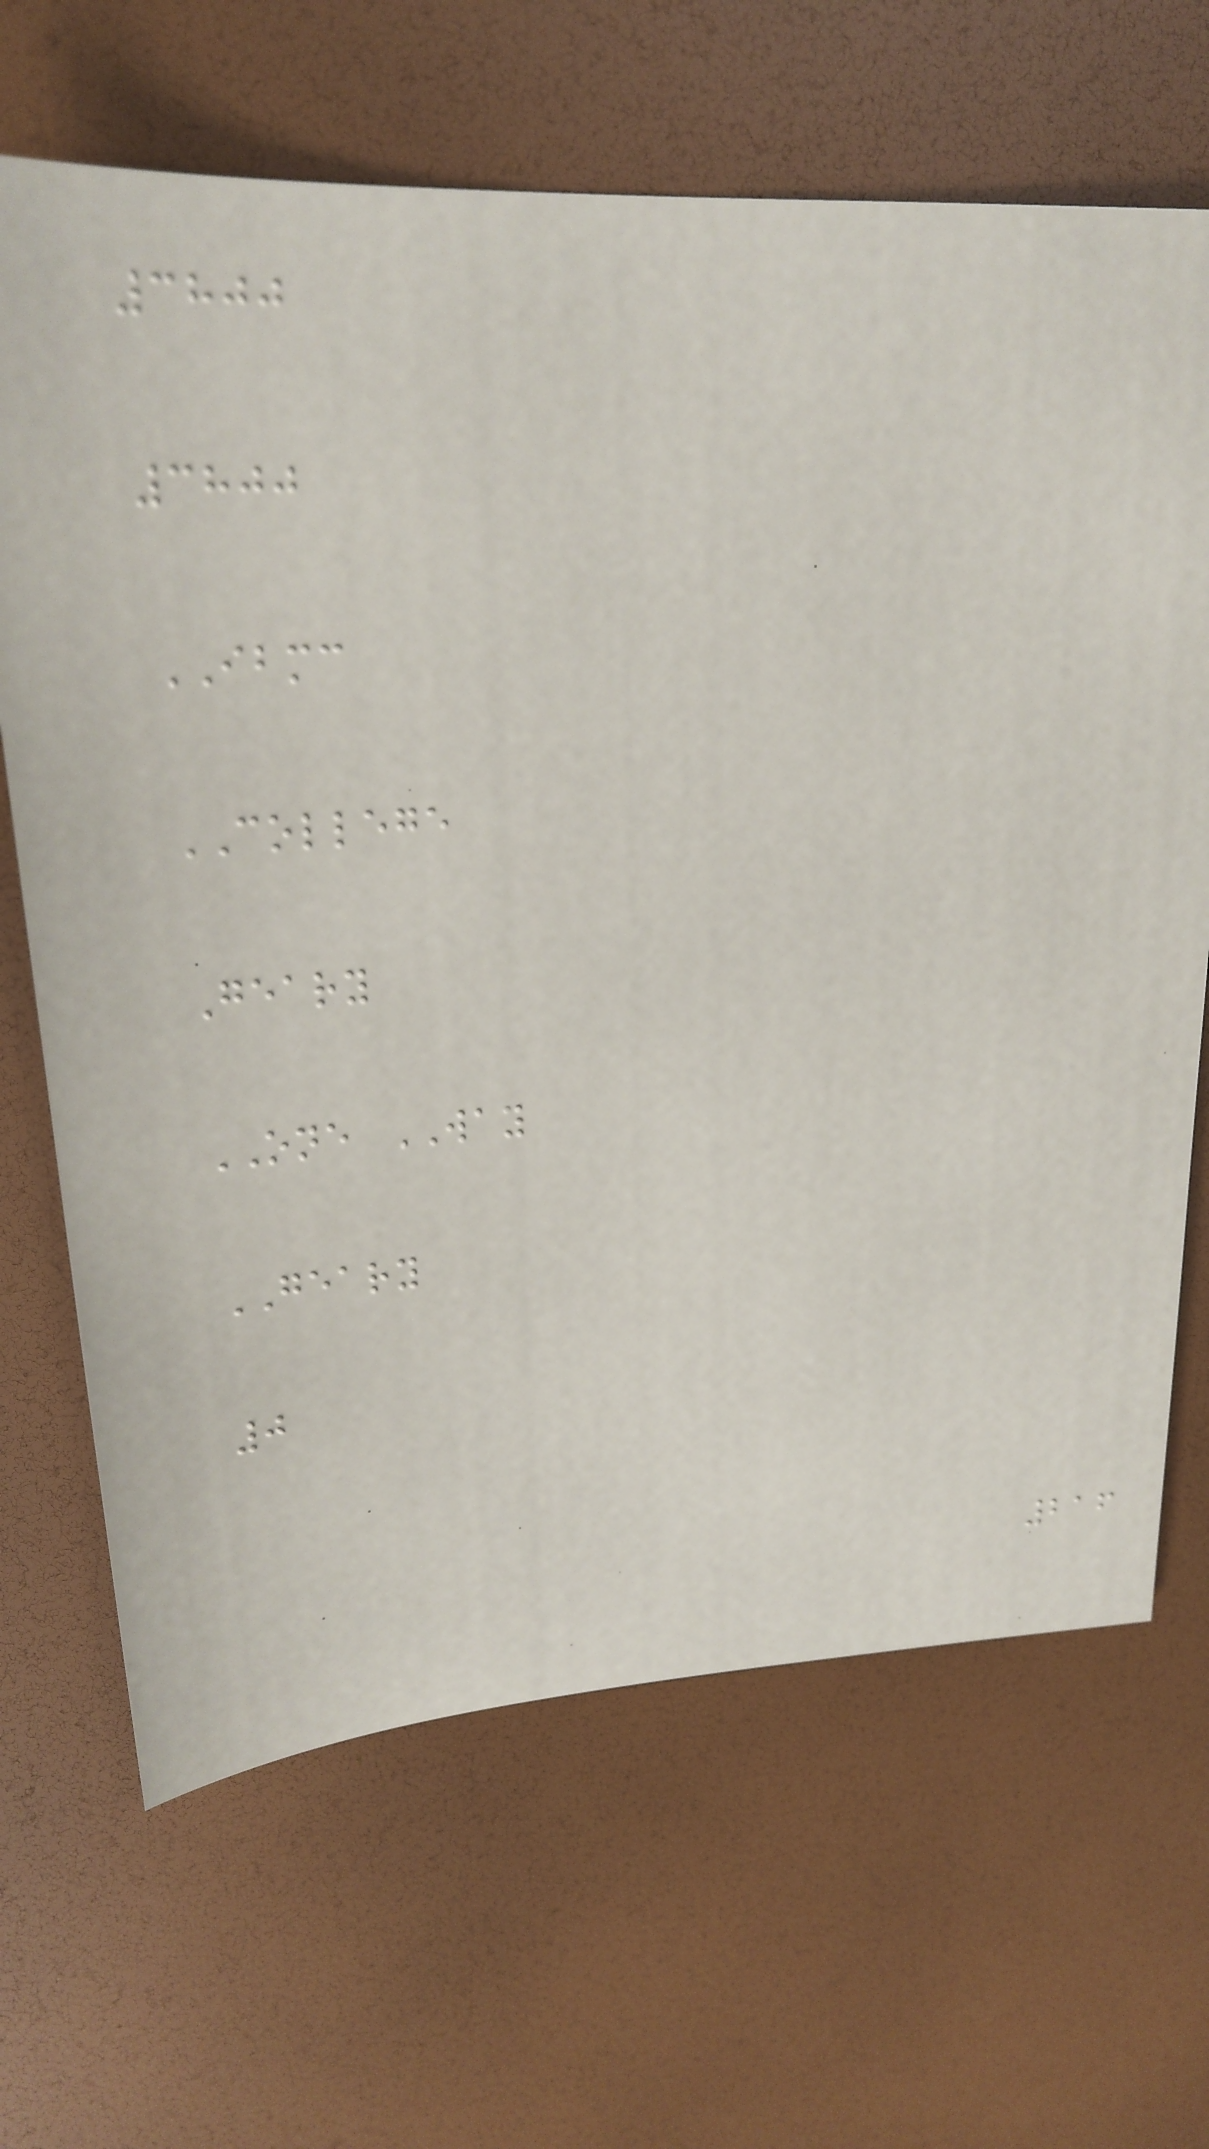3800
3800
IBMC
COLLEGE
Geary
ONE WAY
GEARY
0
216
